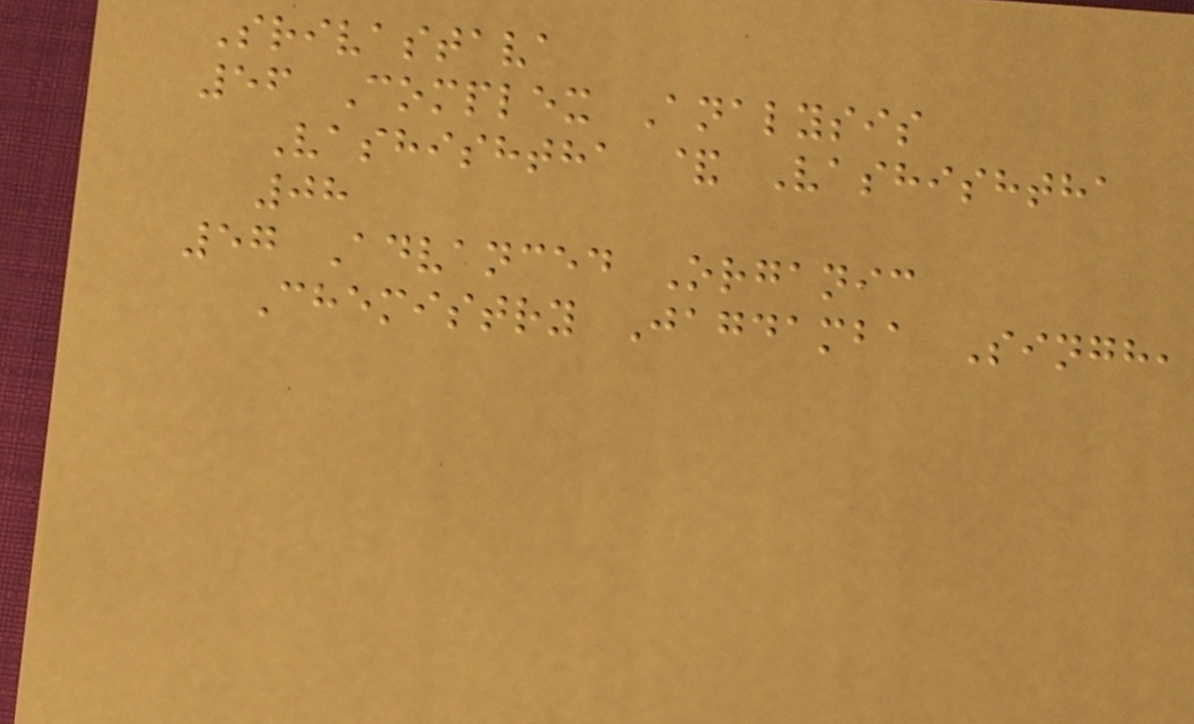Srivastava
56 Complex Analysis
Vashishtha & Vashishtha
08
57 Advanced Organic
Chemistry Jagdamba Singh,
